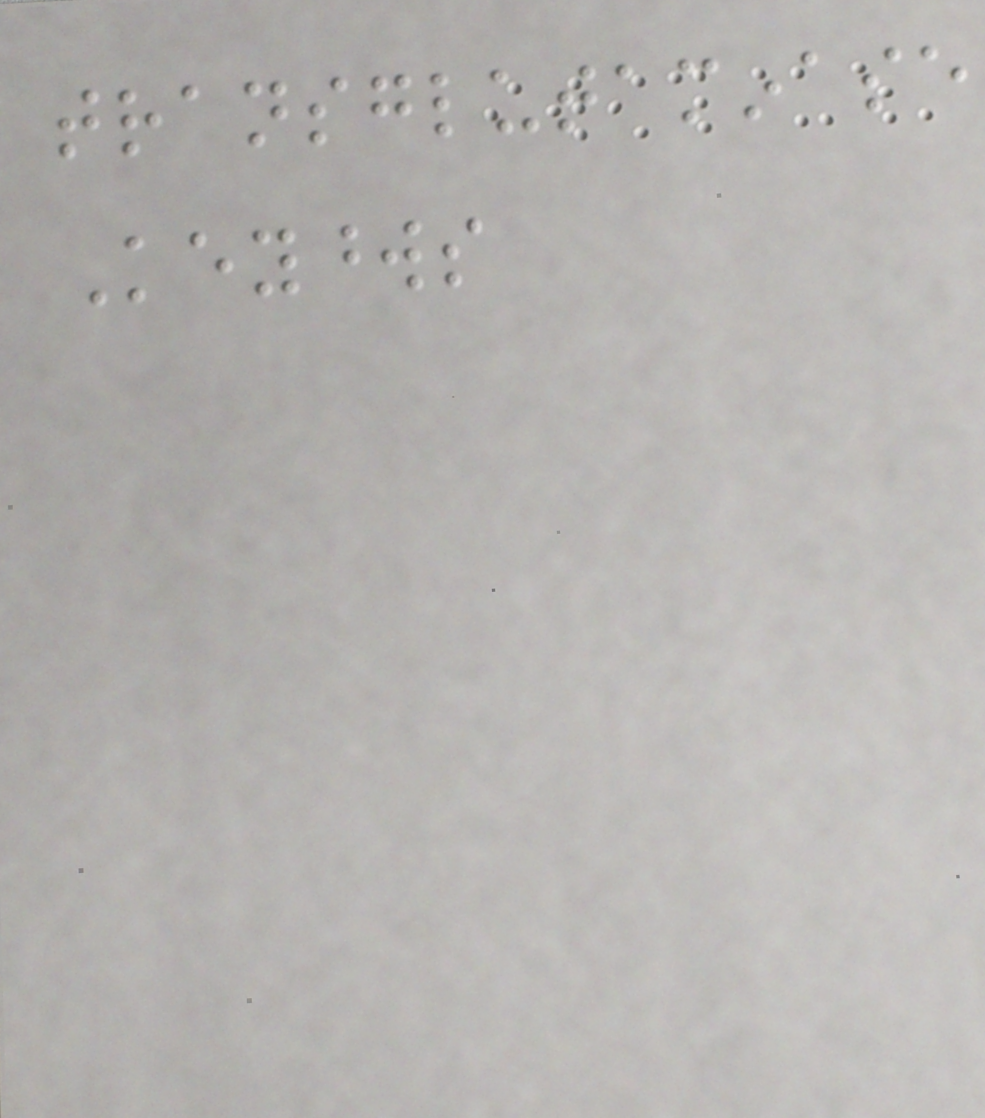transglutaminase
Keywords
